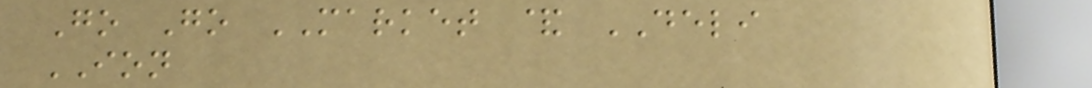Go Go MARKET & DELI
ION
